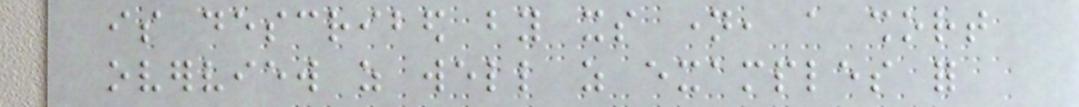is described by its name, a short
overview as well as examples for
